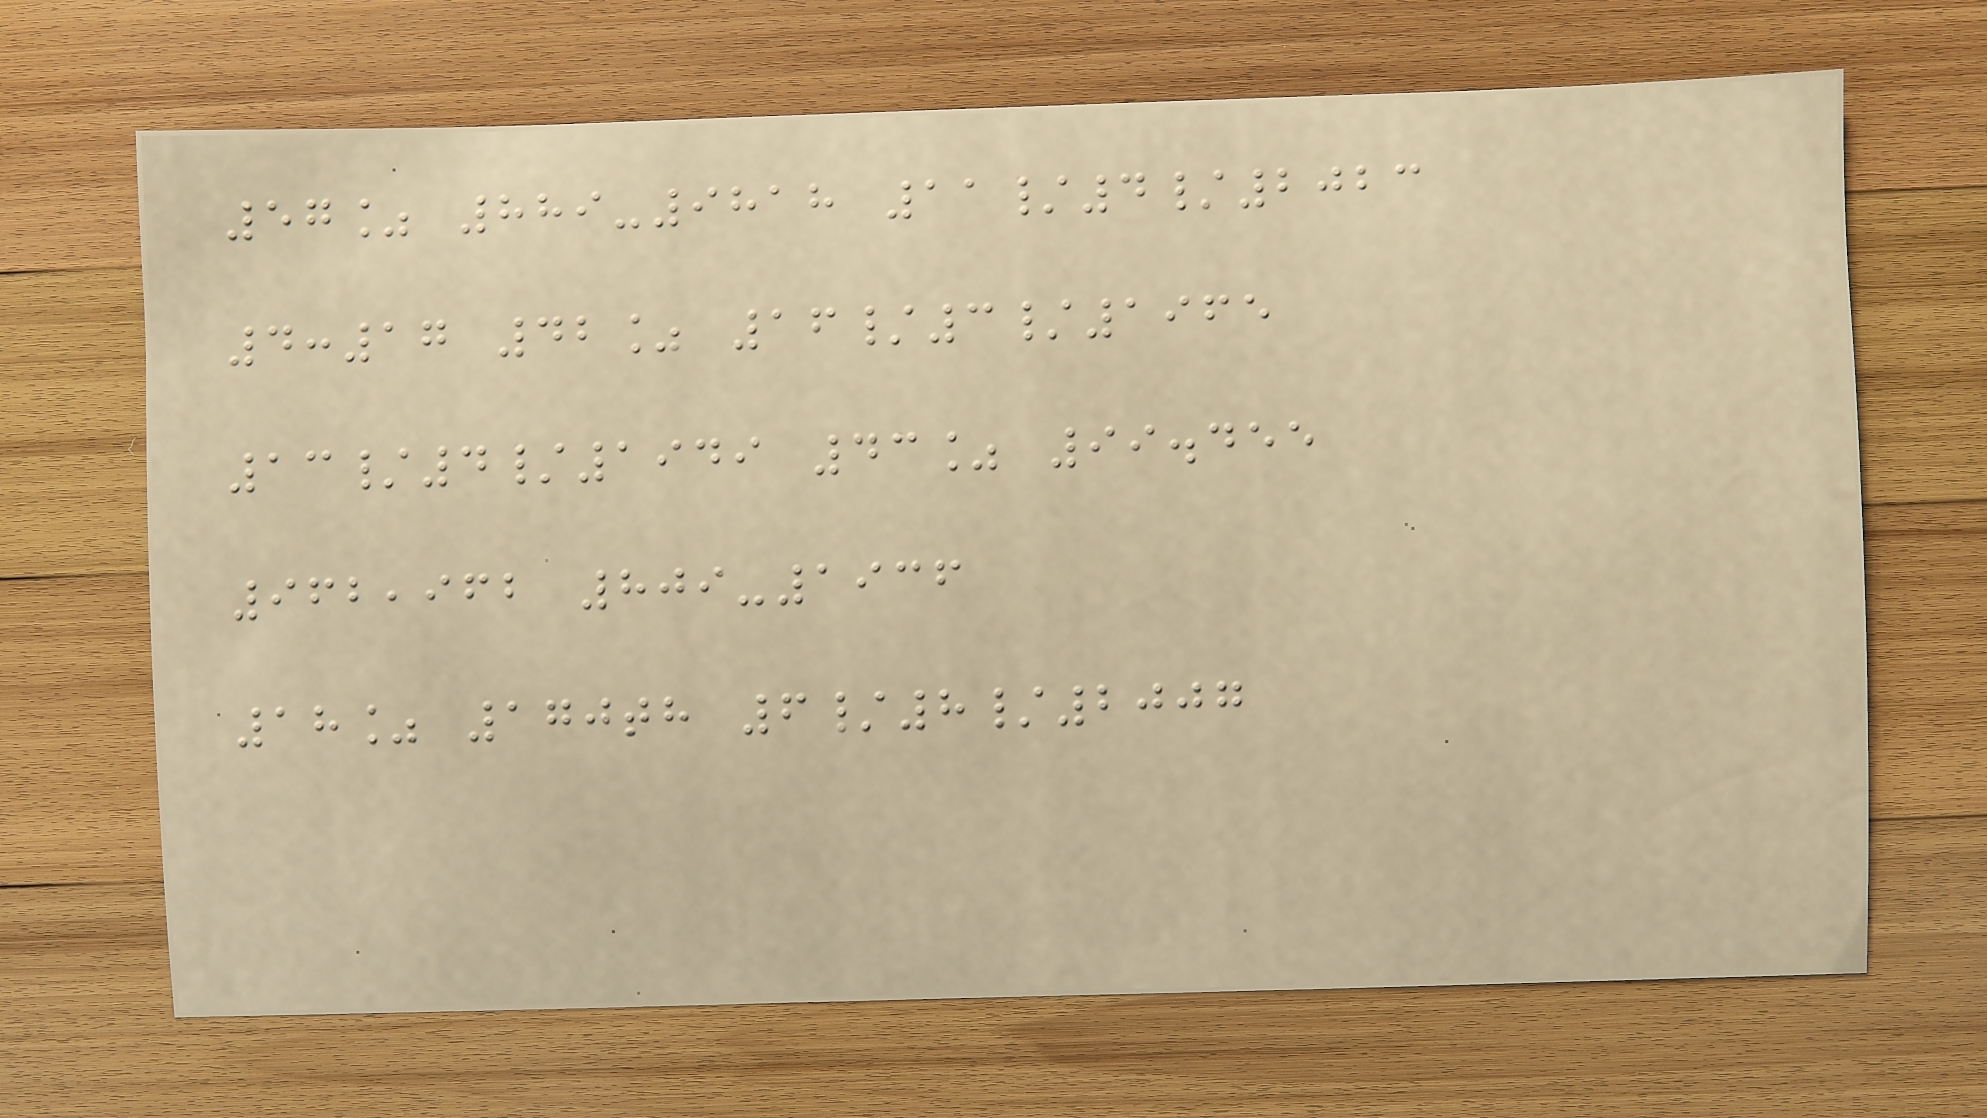57% 889-9818 11/4/2023
4:17 42% 16/3/1965
13/4/1949 43% 99.455
962,962 809-1936
18% 170th 6/8/2007
